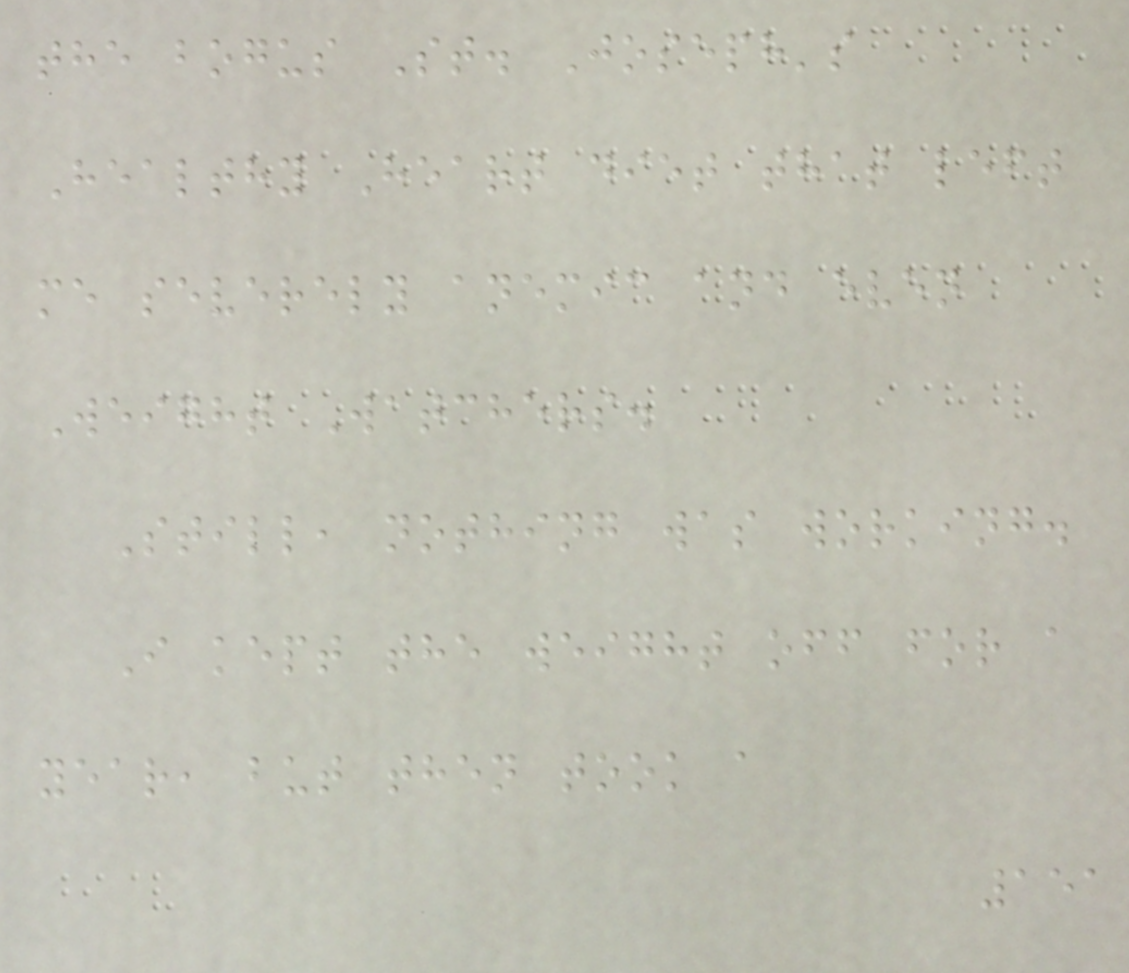the bogus St. Joseph's
Healthy Heart diet that left
me severely anemic and even
Weight Watchers.
Still, nothing was working.
I kept the weight off for a
year, but then took a
151
